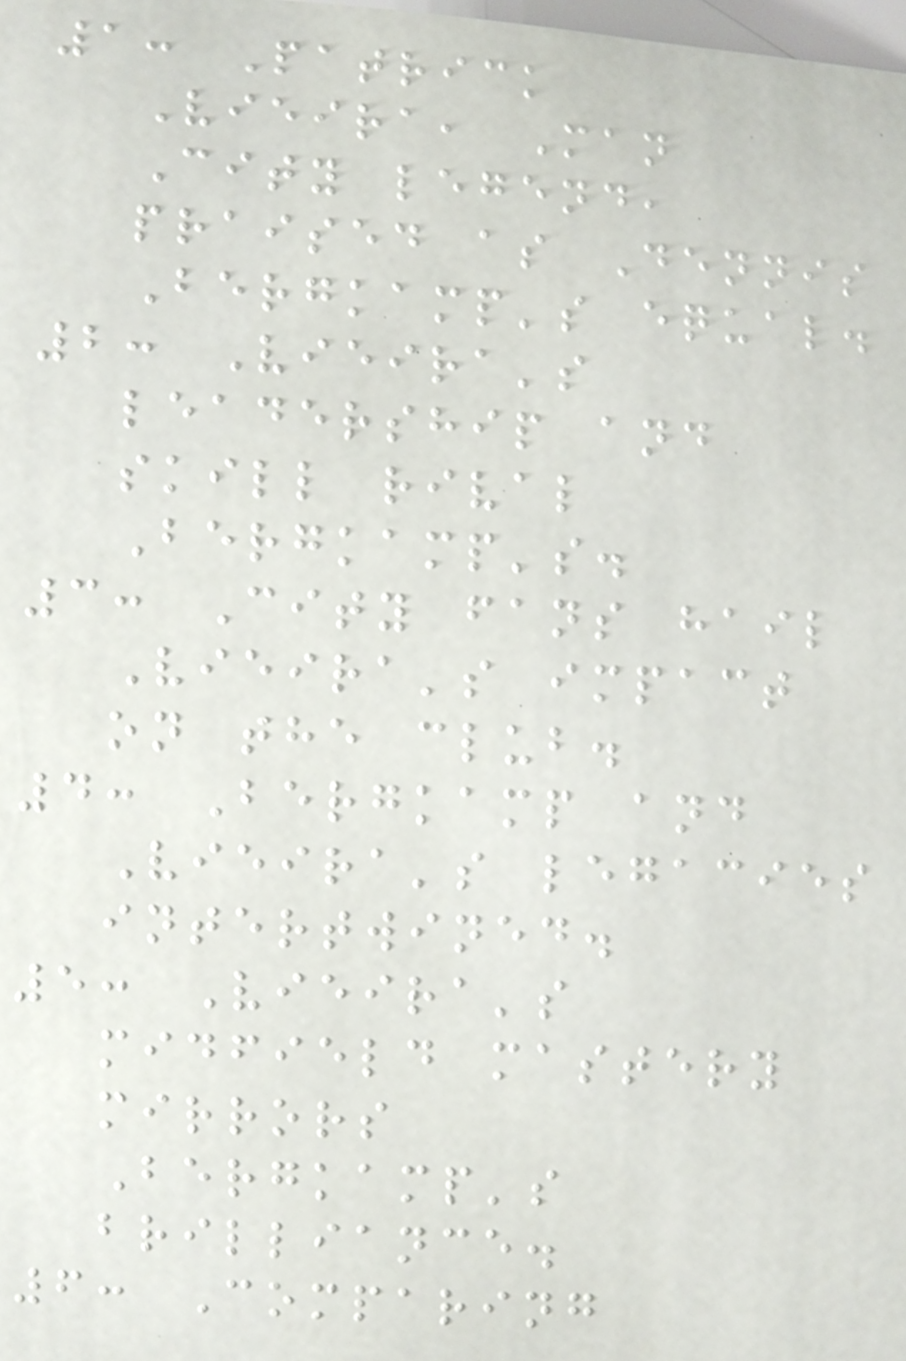1: Patrick
Vieira, Man
City legend,
praised as Dennis
Bergkamp's equal.
2: Vieira's
leadership and
skill rival
Bergkamp's.
3: City fans hail
Vieira's impact
on the club.
4: Bergkamp and
Vieira's legacies
intertwined.
5: Vieira's
midfield mastery
mirrors
Bergkamp's
brilliance.
6: Comparing
